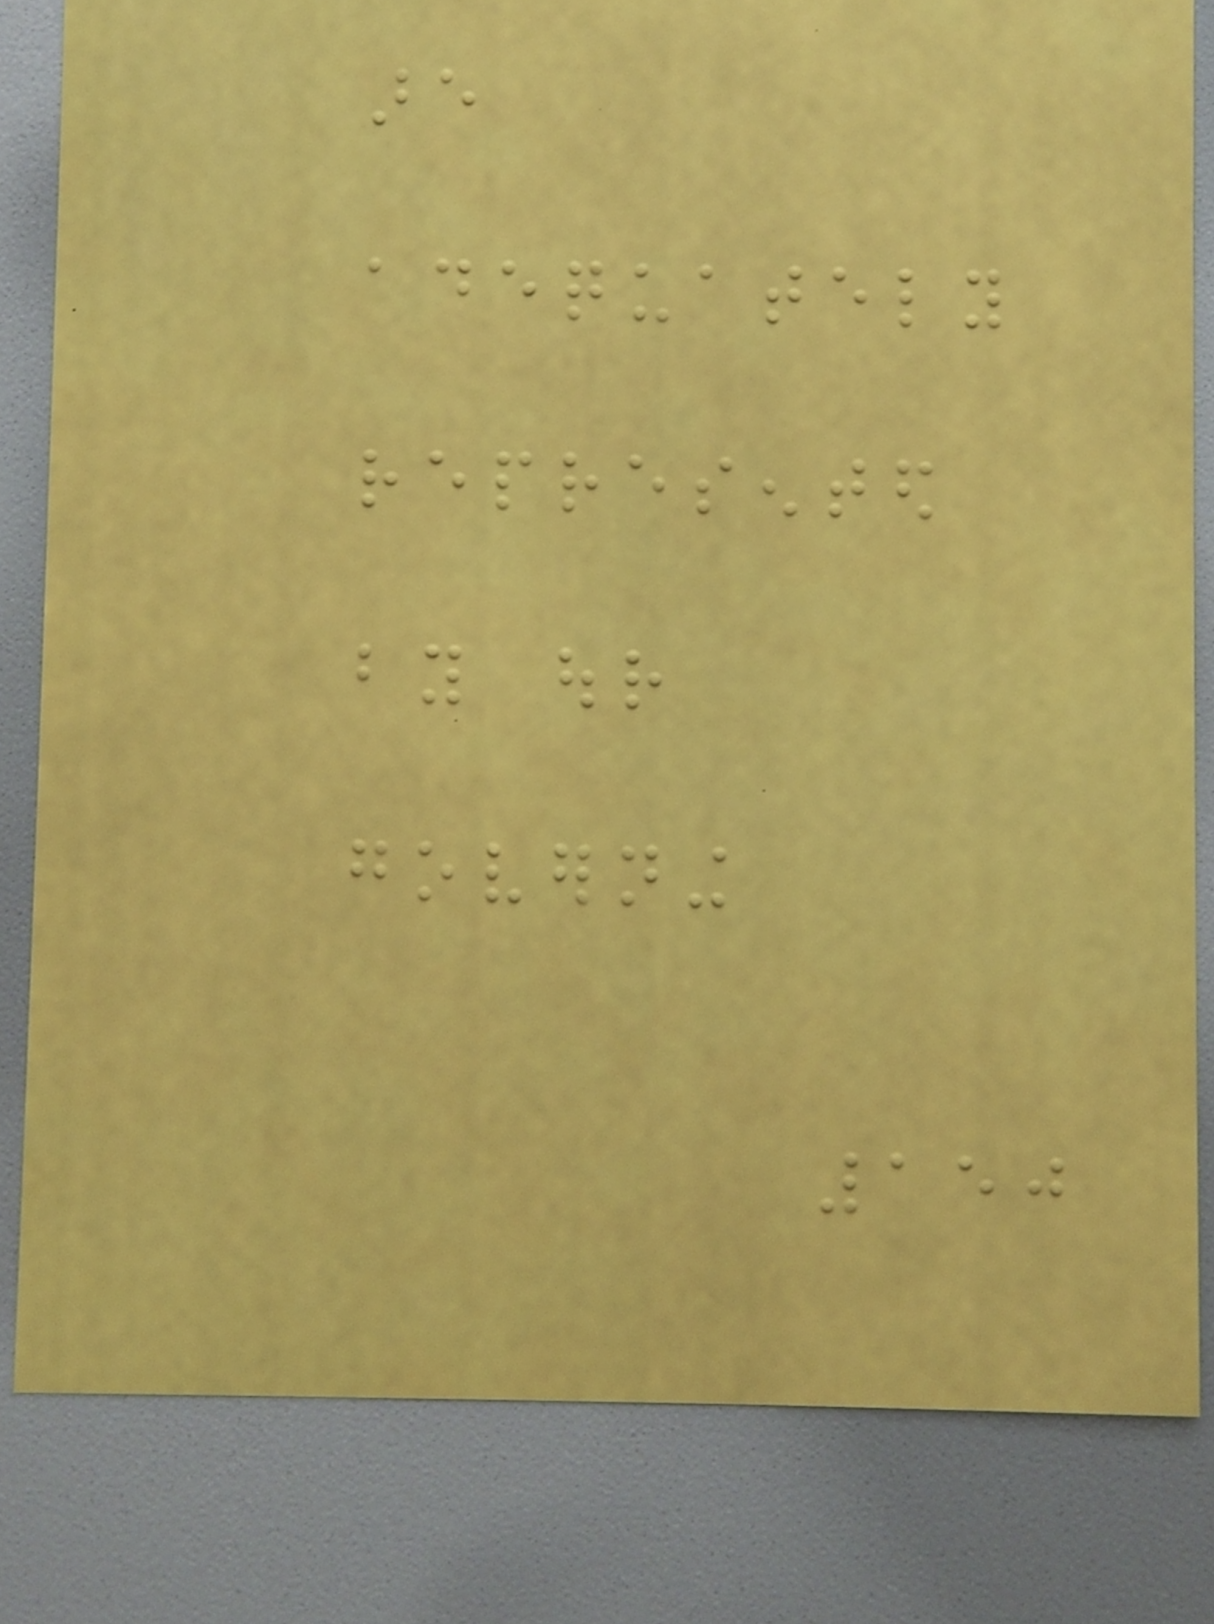are
adequately
represented
by our
governing
150
